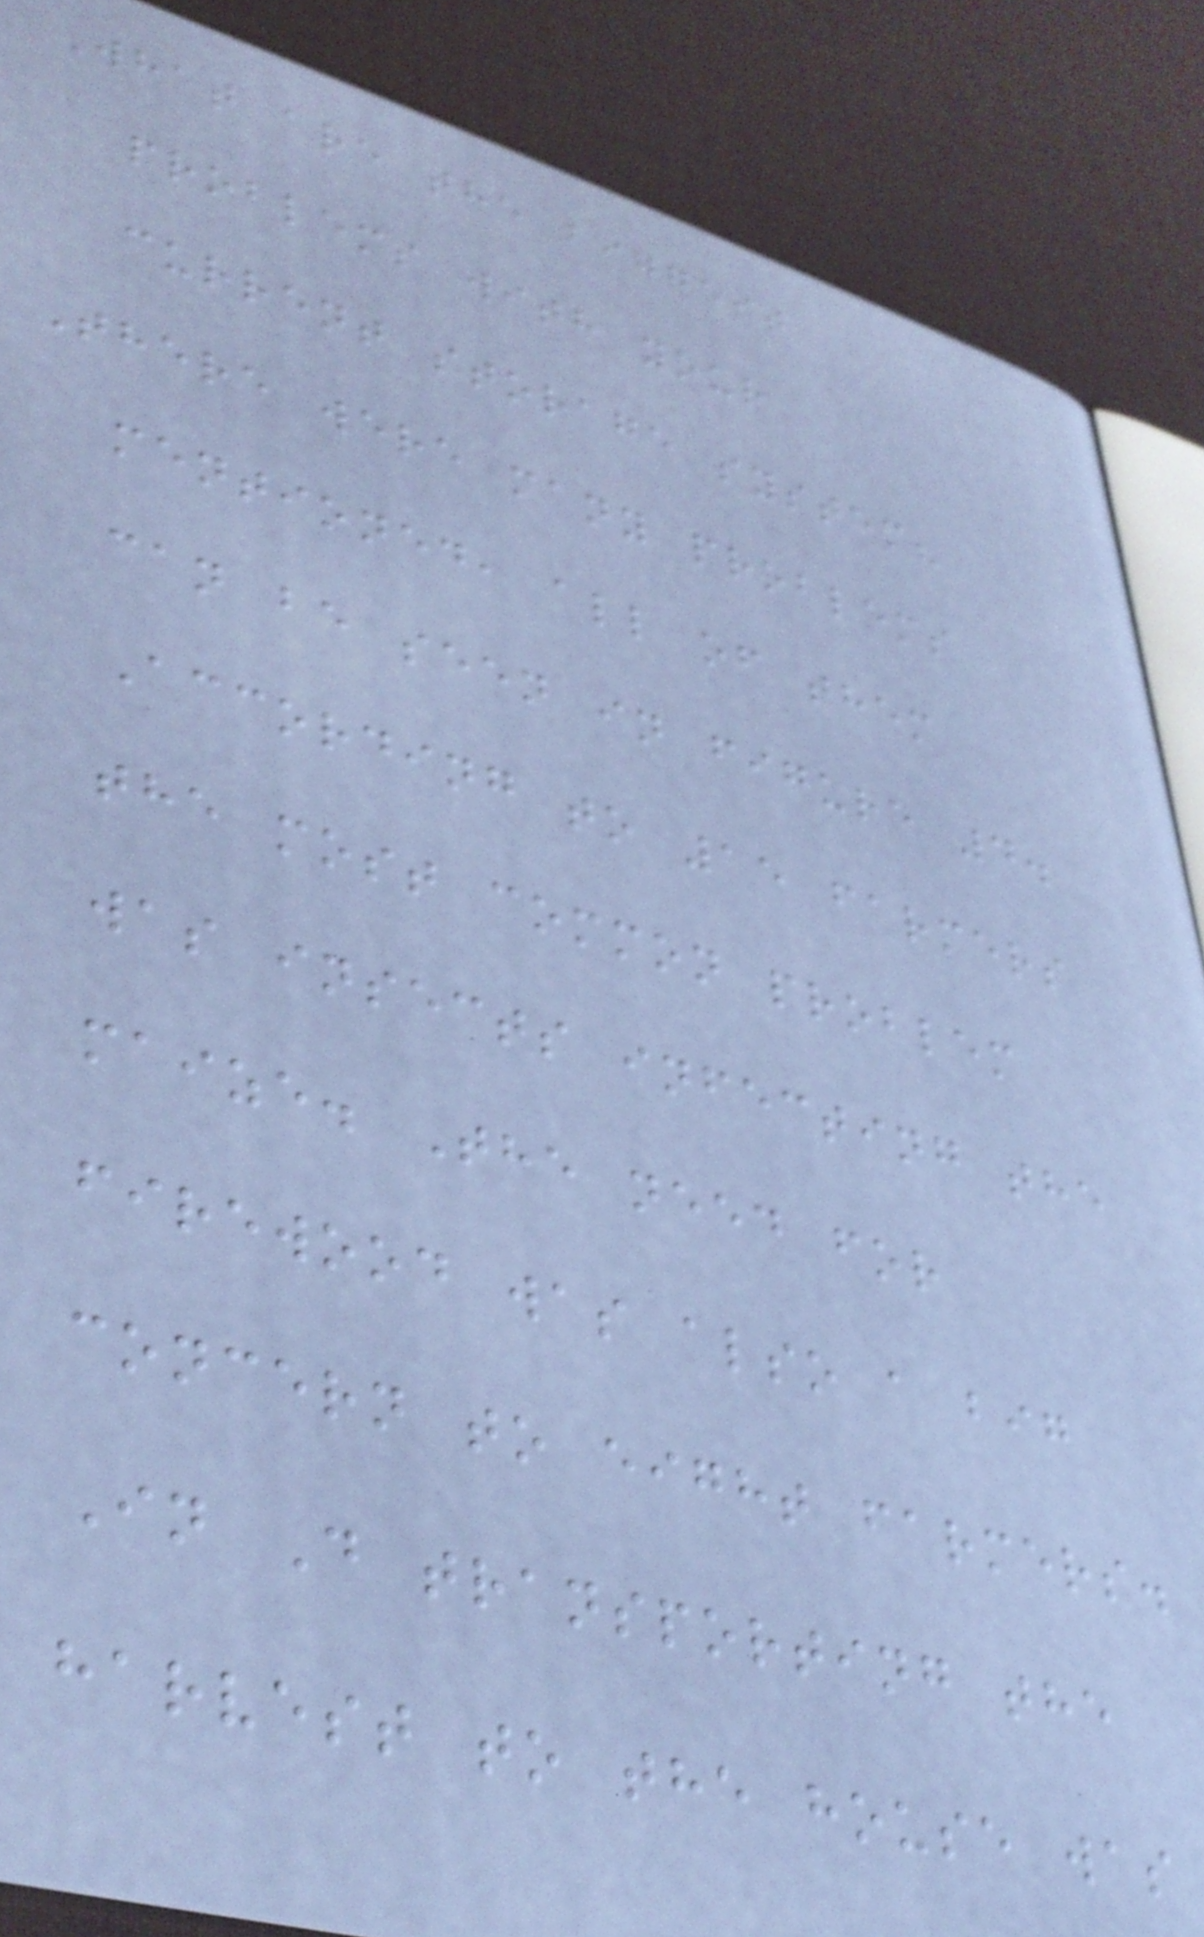What are the biggest
problems with your
current storage system?
There were many problems
mentioned, all of them
can be seen in figure 4.
According to 15 farmers
the most common problem
was insects infecting the
maize. The need for
firewood was also a big
concern to eight farmers.
In D transporting the
harvest to the house was
